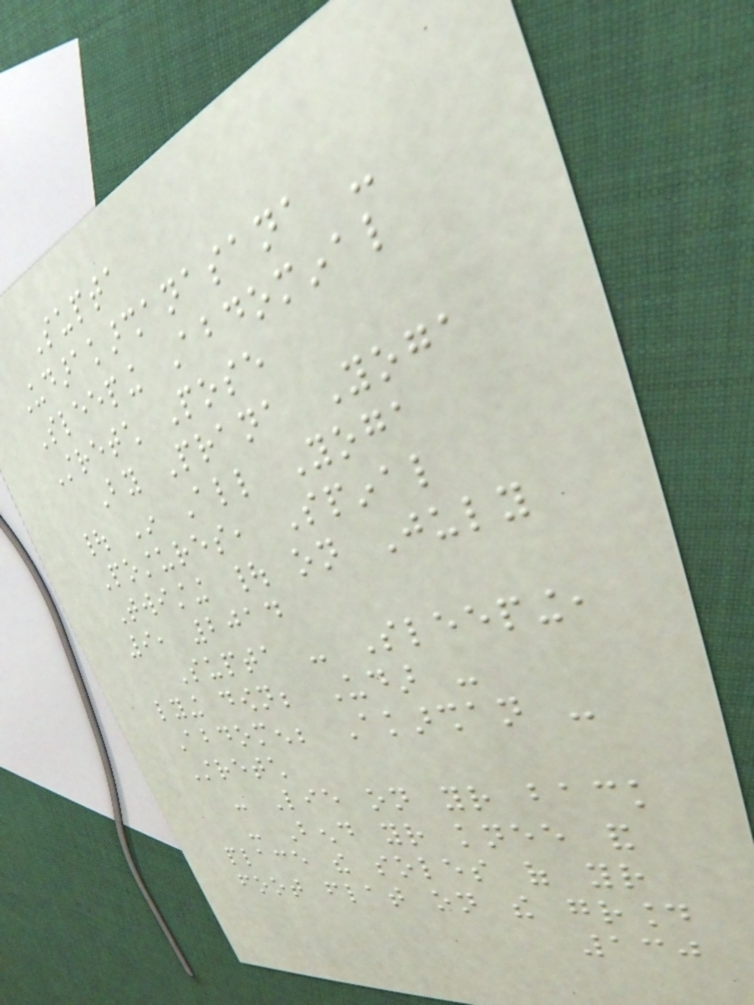Supta
Udarakarshanasana -
Sleeping Abdominal
Stretch Pose
By Prana Yoga
| In All Yoga
Postures, Spinal
Twisting | on July
9, 2014
Supta - Sleeping,
lying down; Udar -
Abdomen; Akarshan -
Stretch
- Lie on your back
- Bend your knee and
place the soles of your
foot flat on the ground
130
